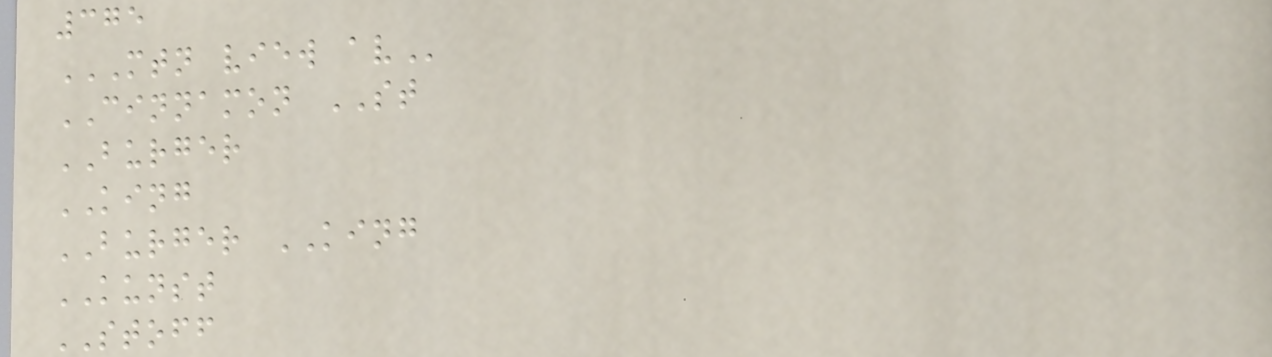375
MTN VIEW AV
CINNAMON ST
BURGER
KING
BURGER KING
KUNST
STOFF
